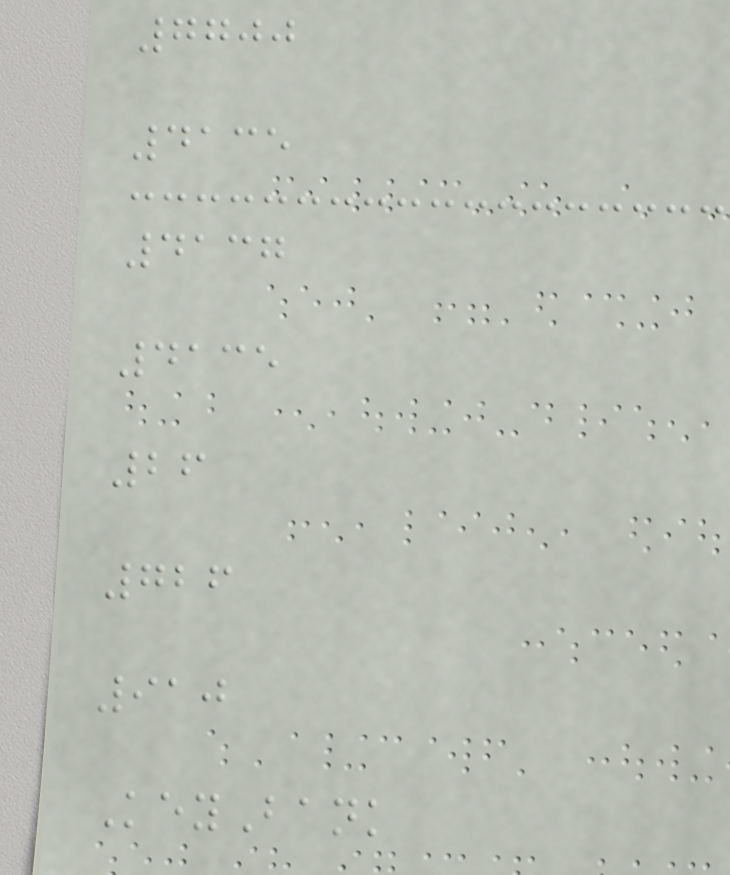7700
4135
4137
4135
26
726
910
KeyBank
